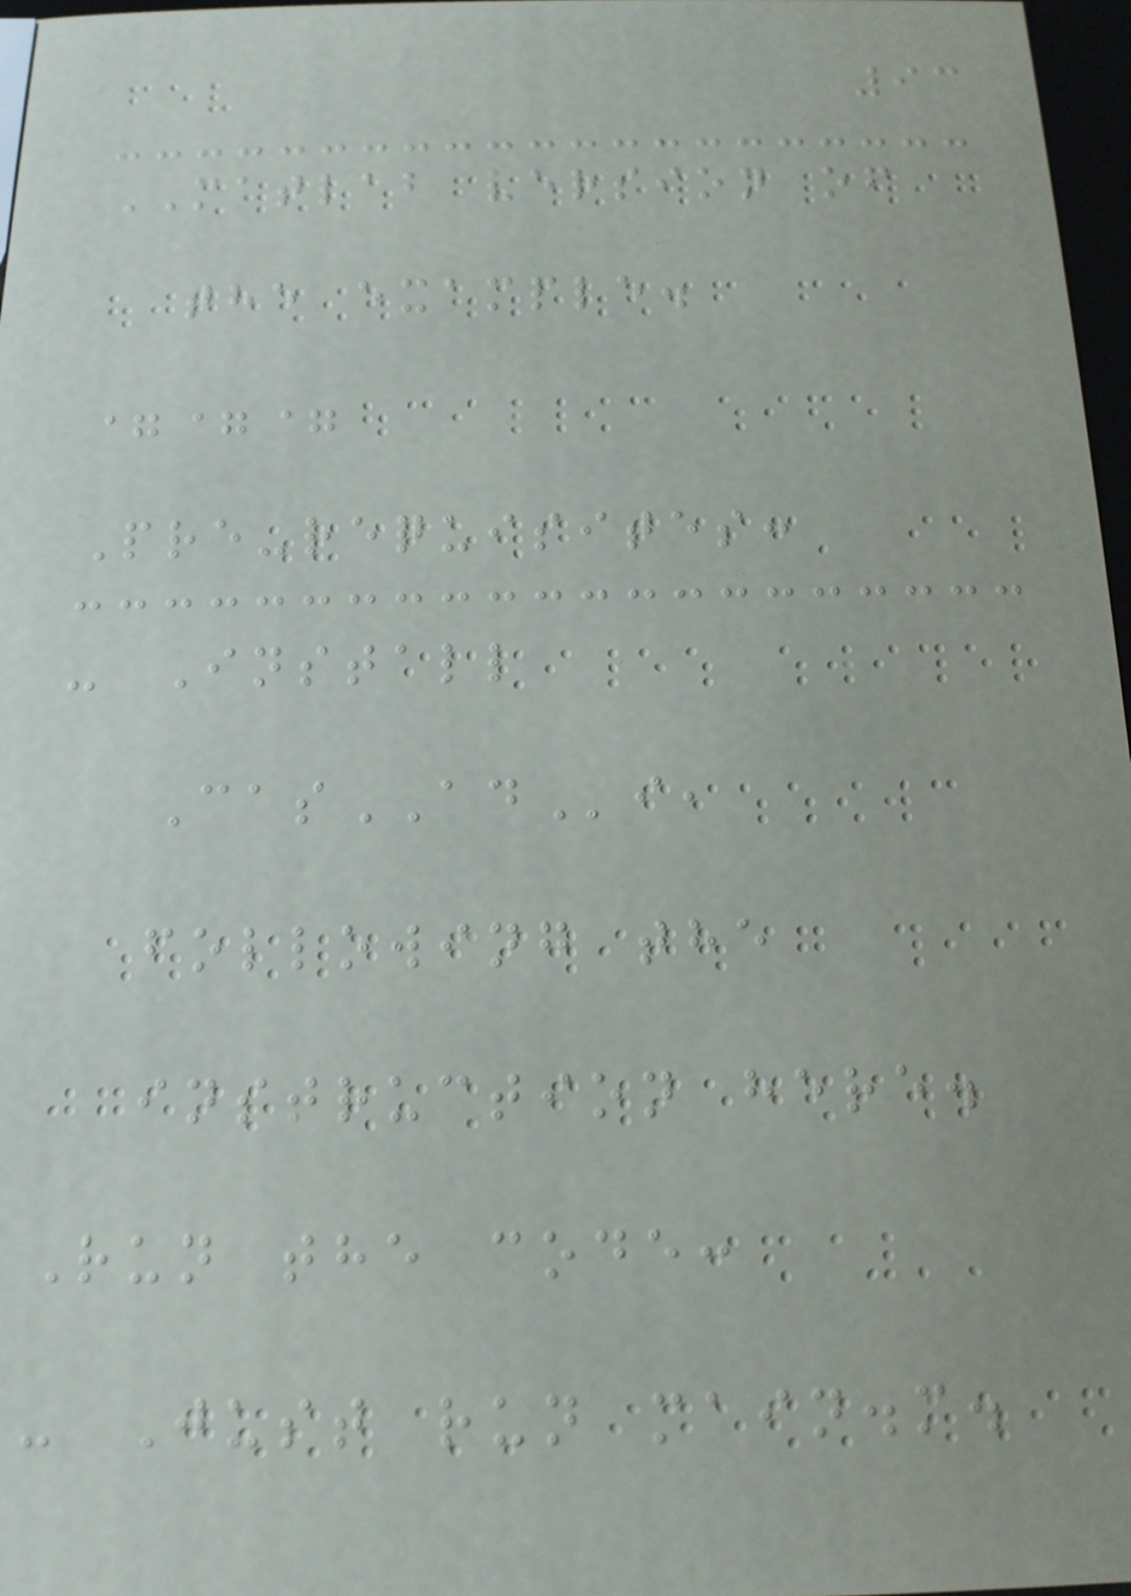93
MATLAB version of
the example.
===
Pre-requisites:
- Install
CasADi,
following the
instruction here.
Run the code:
- Just run main.m.
